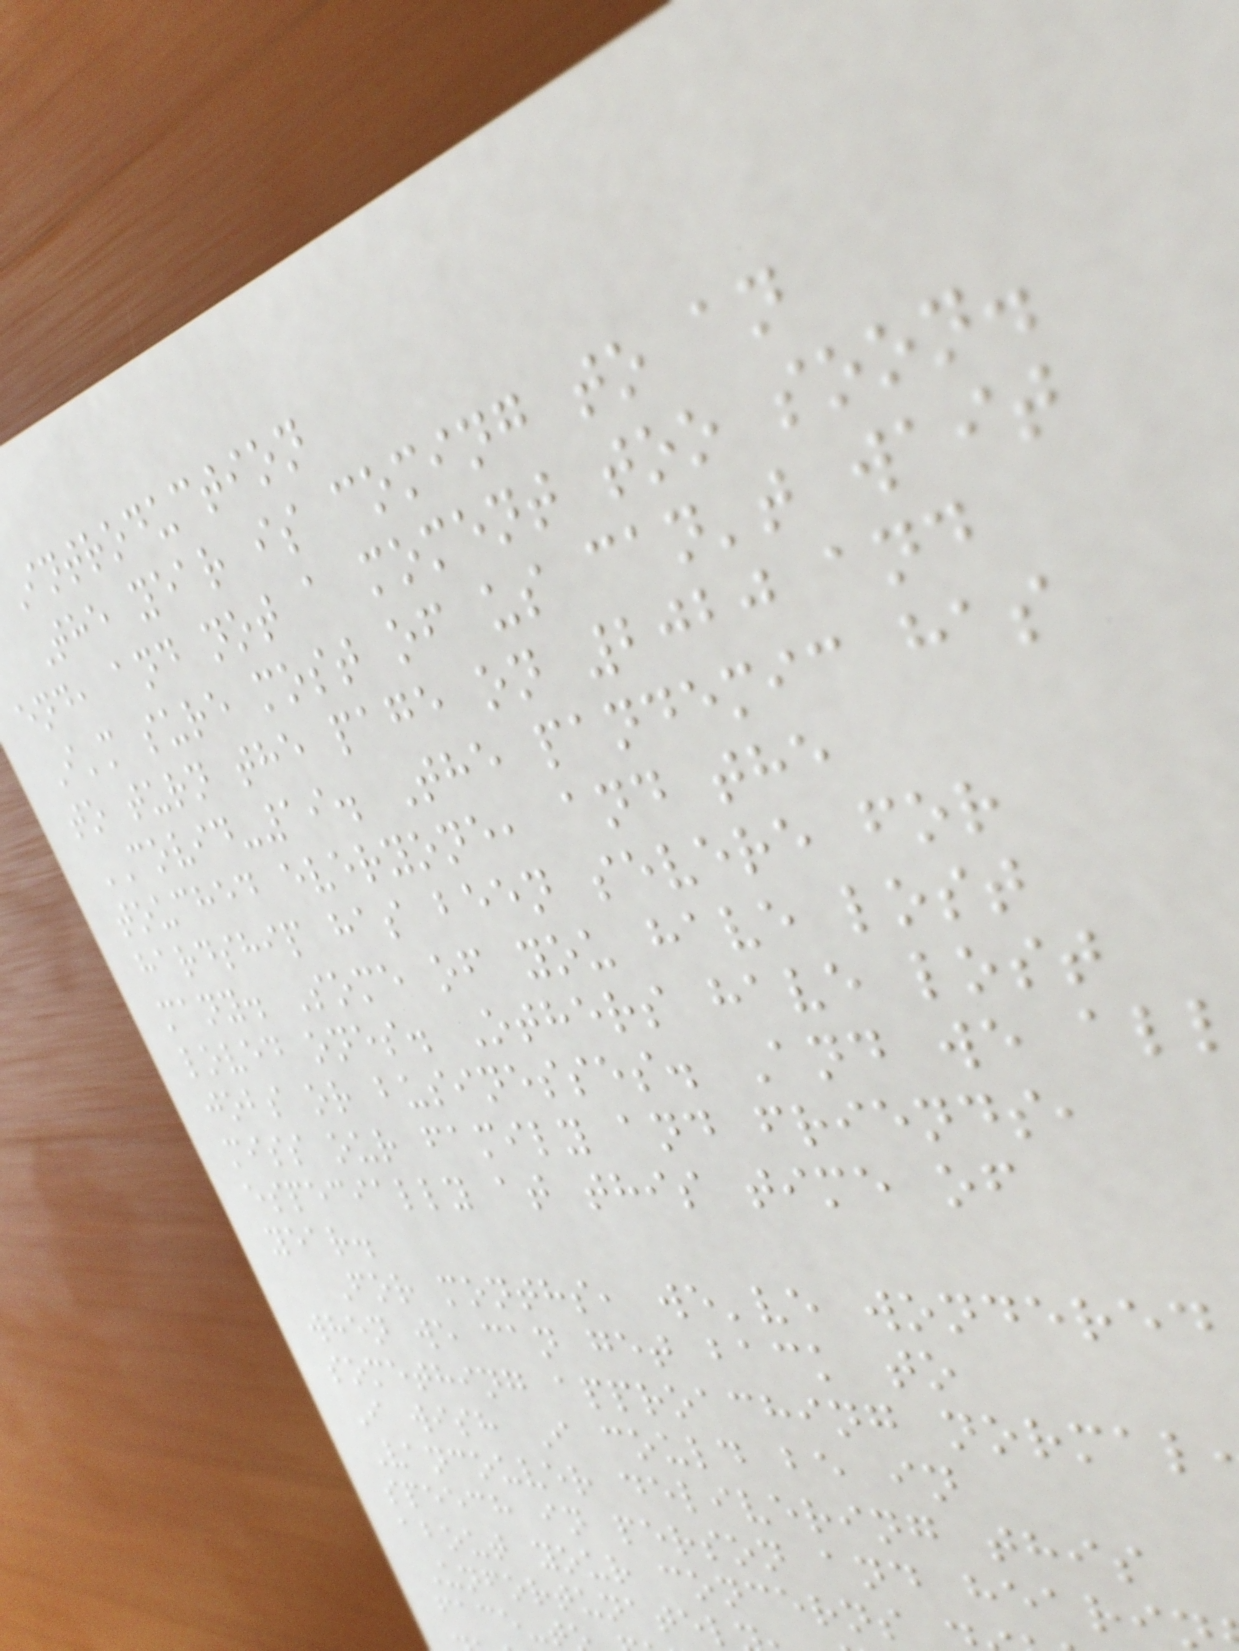introduction
The year is coming to an
end, and not a moment too soon.
I'm sure most of us can't wait
to turn the page on 2020 and
COVID-19. The pandemic has
touched everyone, and the
hardship has been severe for
many. Some of you have lost
loved ones. Others have lost
jobs or businesses. And we al
miss our family and friends,
especially at this time of
year.
For months, we've wondered
when we can get back to
something approaching normal
I wish I could be in
Vancouver delivering this
speech in person and heari
about your concerns
Unfortunatel
